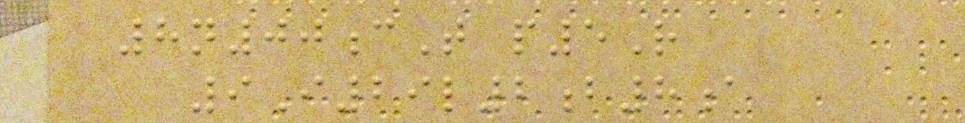8n00cT p5R
9I29l2b8a
